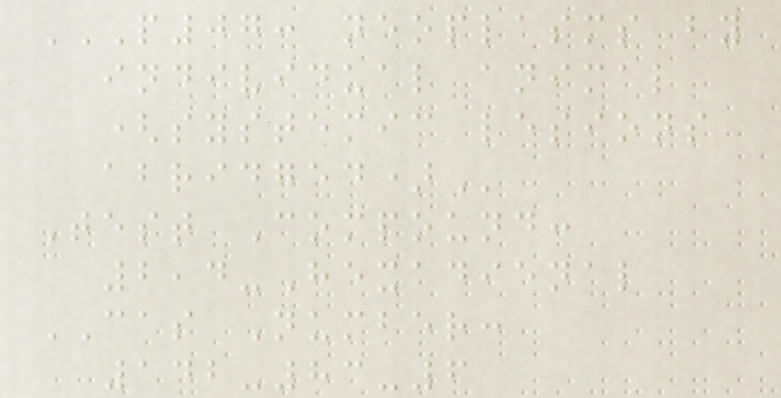P07: NEOPLASMS BY
INDIVIDUAL ANIMAL
(SYSTEMIC LESIONS
ABRIDGED)
Test Compound:
2,4-Hexadienal
CAS Number:
142-83-6
